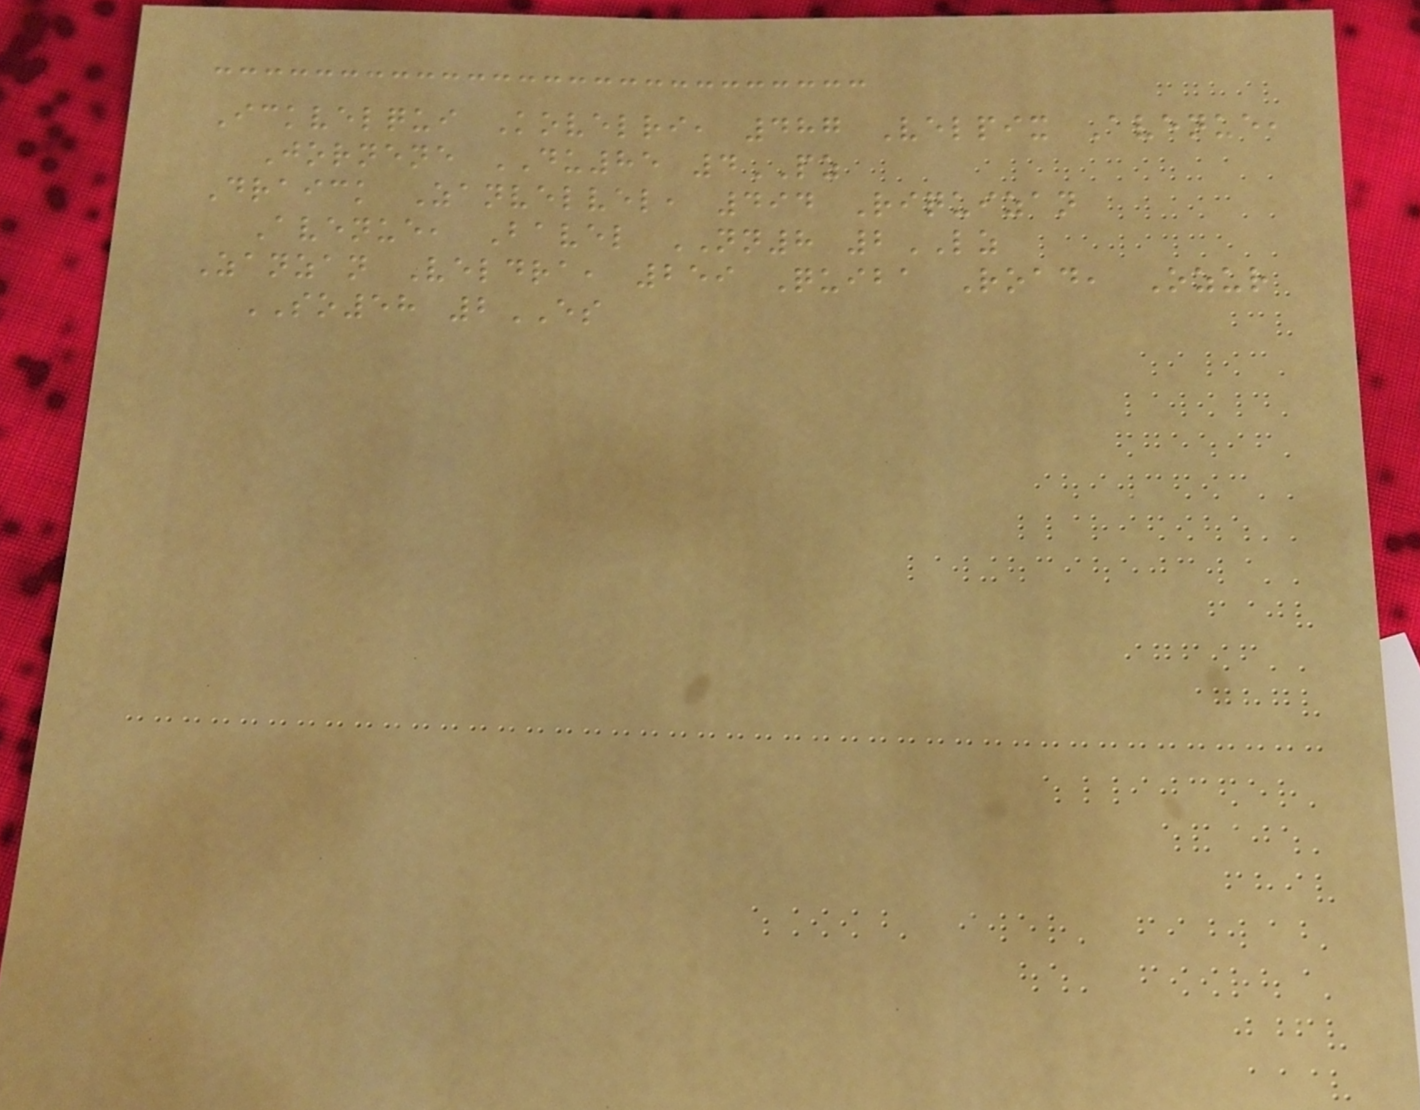Ickvelqui Kovelri, 487 Velpix Avenue,
Jornene DU85 4PZ
Draick Zanvelvel, 494 Riquizan
Avenue, Bavel NN8 2LZ
Zanzan Veldra, 259 Quiba Road, Ozur
SO58 2ES
